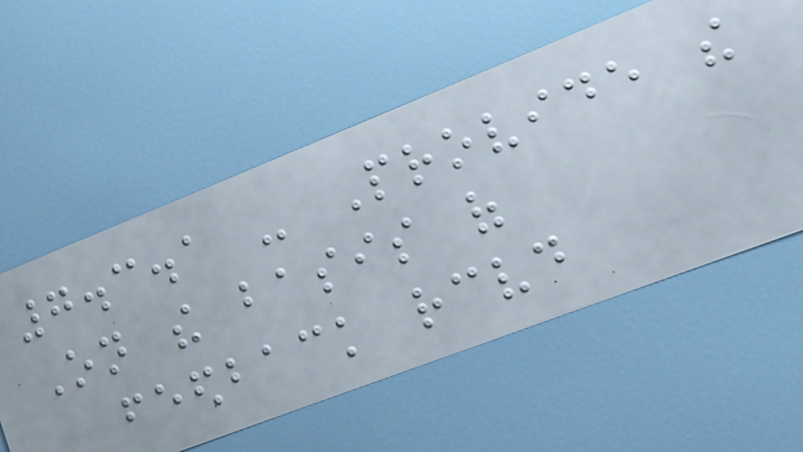7.3.1 - Provide the
On the basis of
feedback received
